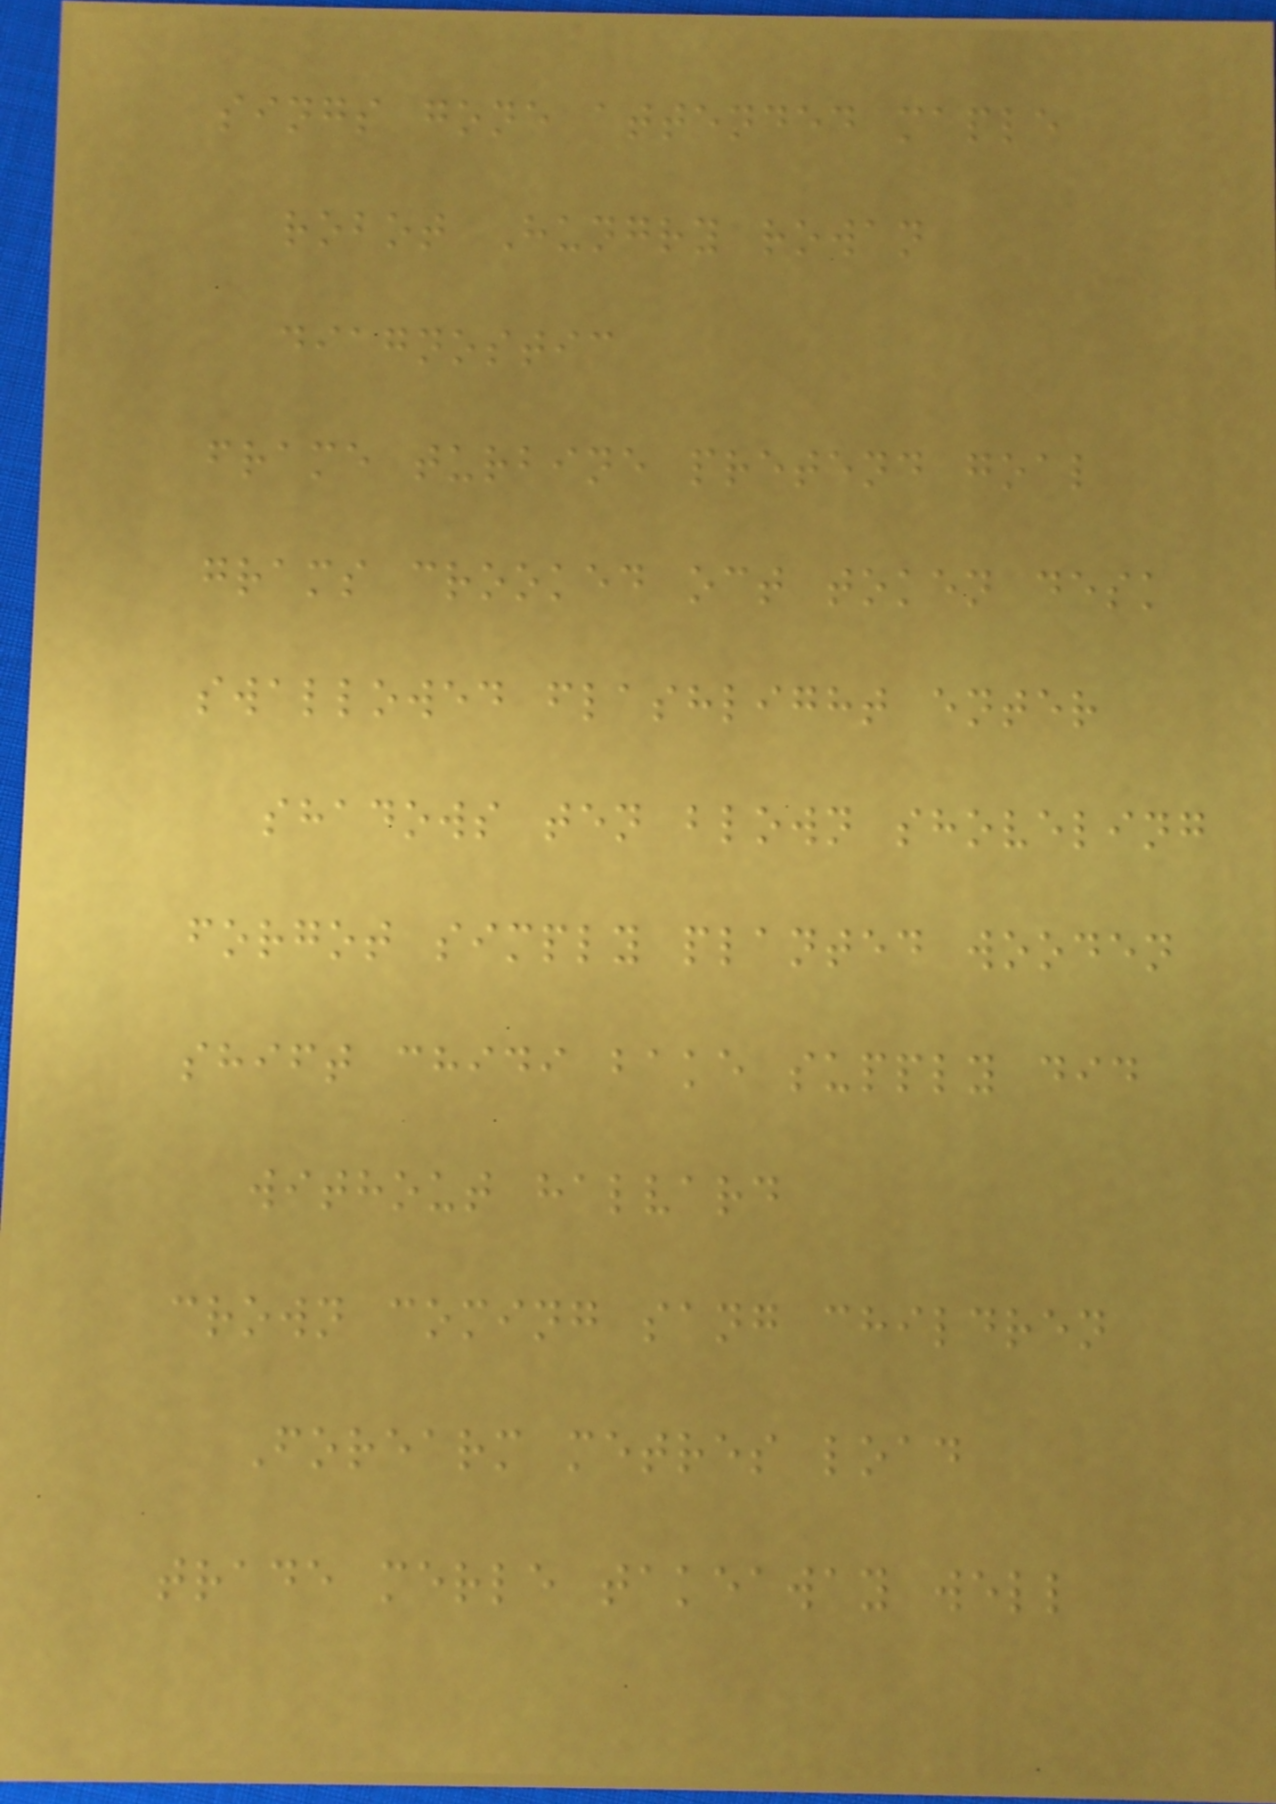sings gone attended maple
robot Hungry rowan
diagnostic
frame turbine pretend goal
grams crooked oct token desk
swallowed flashlight enter
shadows ten blown shoveling
forgot simply planted wooden
shift chidi bake supply did
without halvard
crown coming sang children
Forearm metres load
trade merle takeaway well
